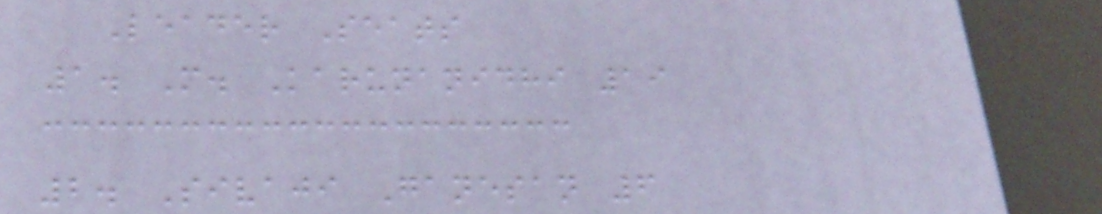Leader Seats
1. M. Karunanidhi 19
2. Sivaji Ganesan 6
